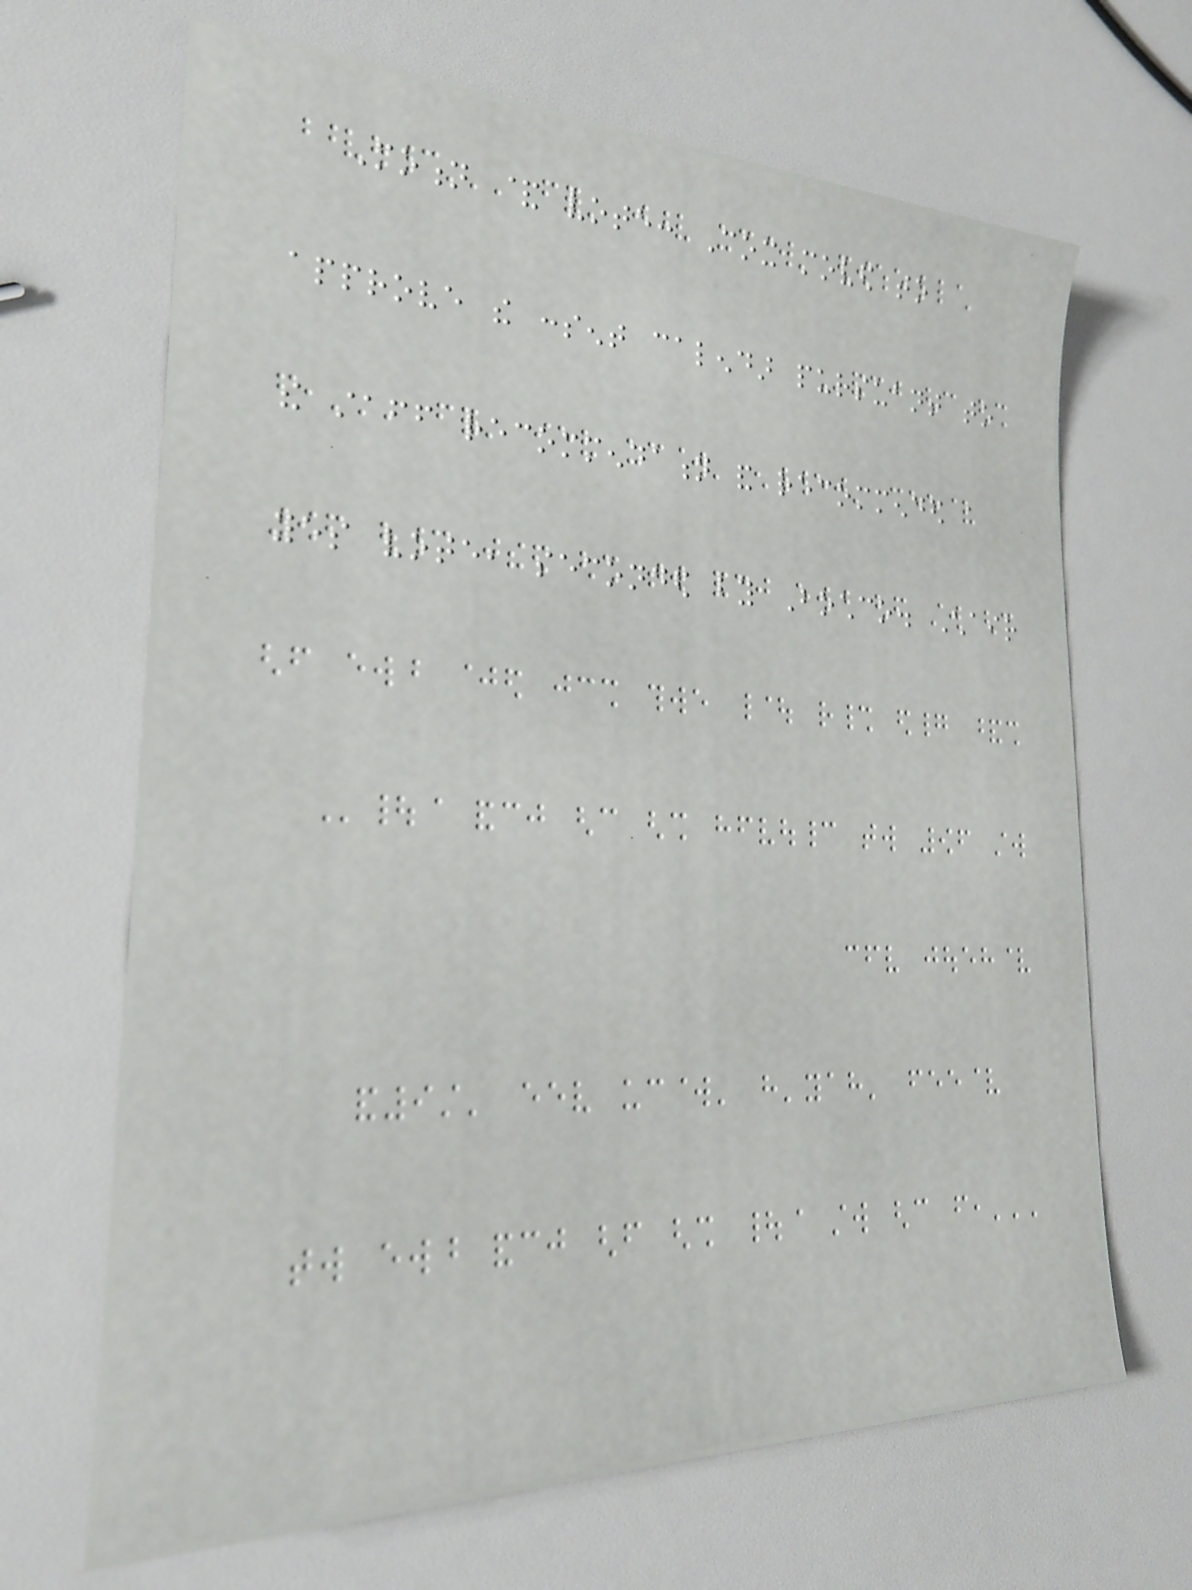Motion & vote: Cox moved to
approve the consent calendar pursuant to
the staff recommendation and recommended a
yes vote, seconded by Bochco. Chair
